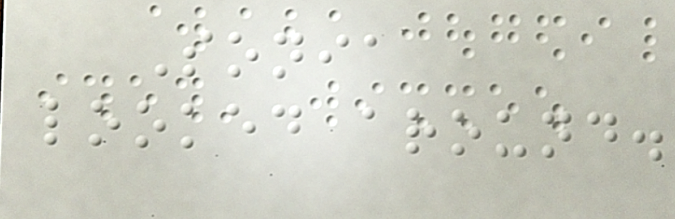Sonia
looked around.
